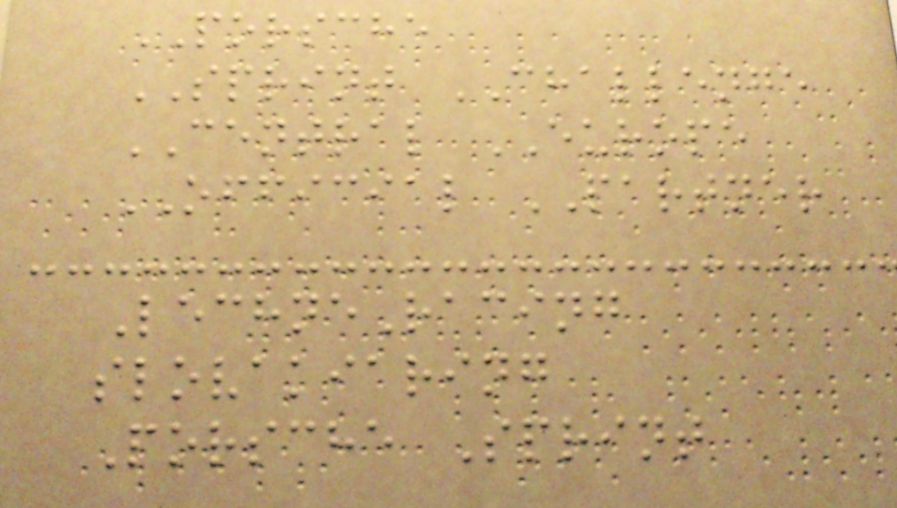PORSCHE
SPRINT CHALLENGE
CENTRAL EUROPE
OFFICIAL PARTNER
LechneRacing
slovakiaring
Porsche Sprint
